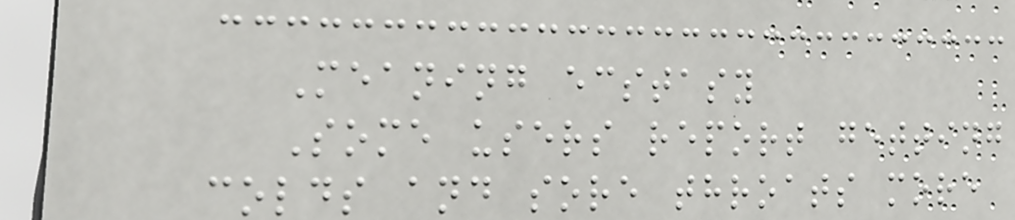Meaning ecstasy
Some users report getting
colds and sore throats more
